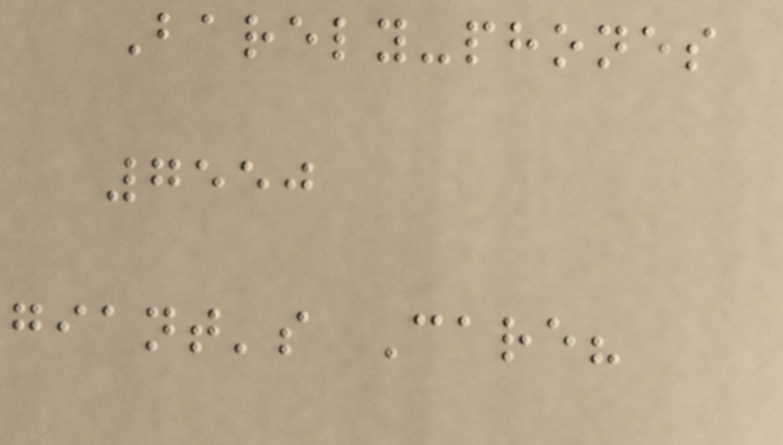Barely-phones
7550
giant's Care?
